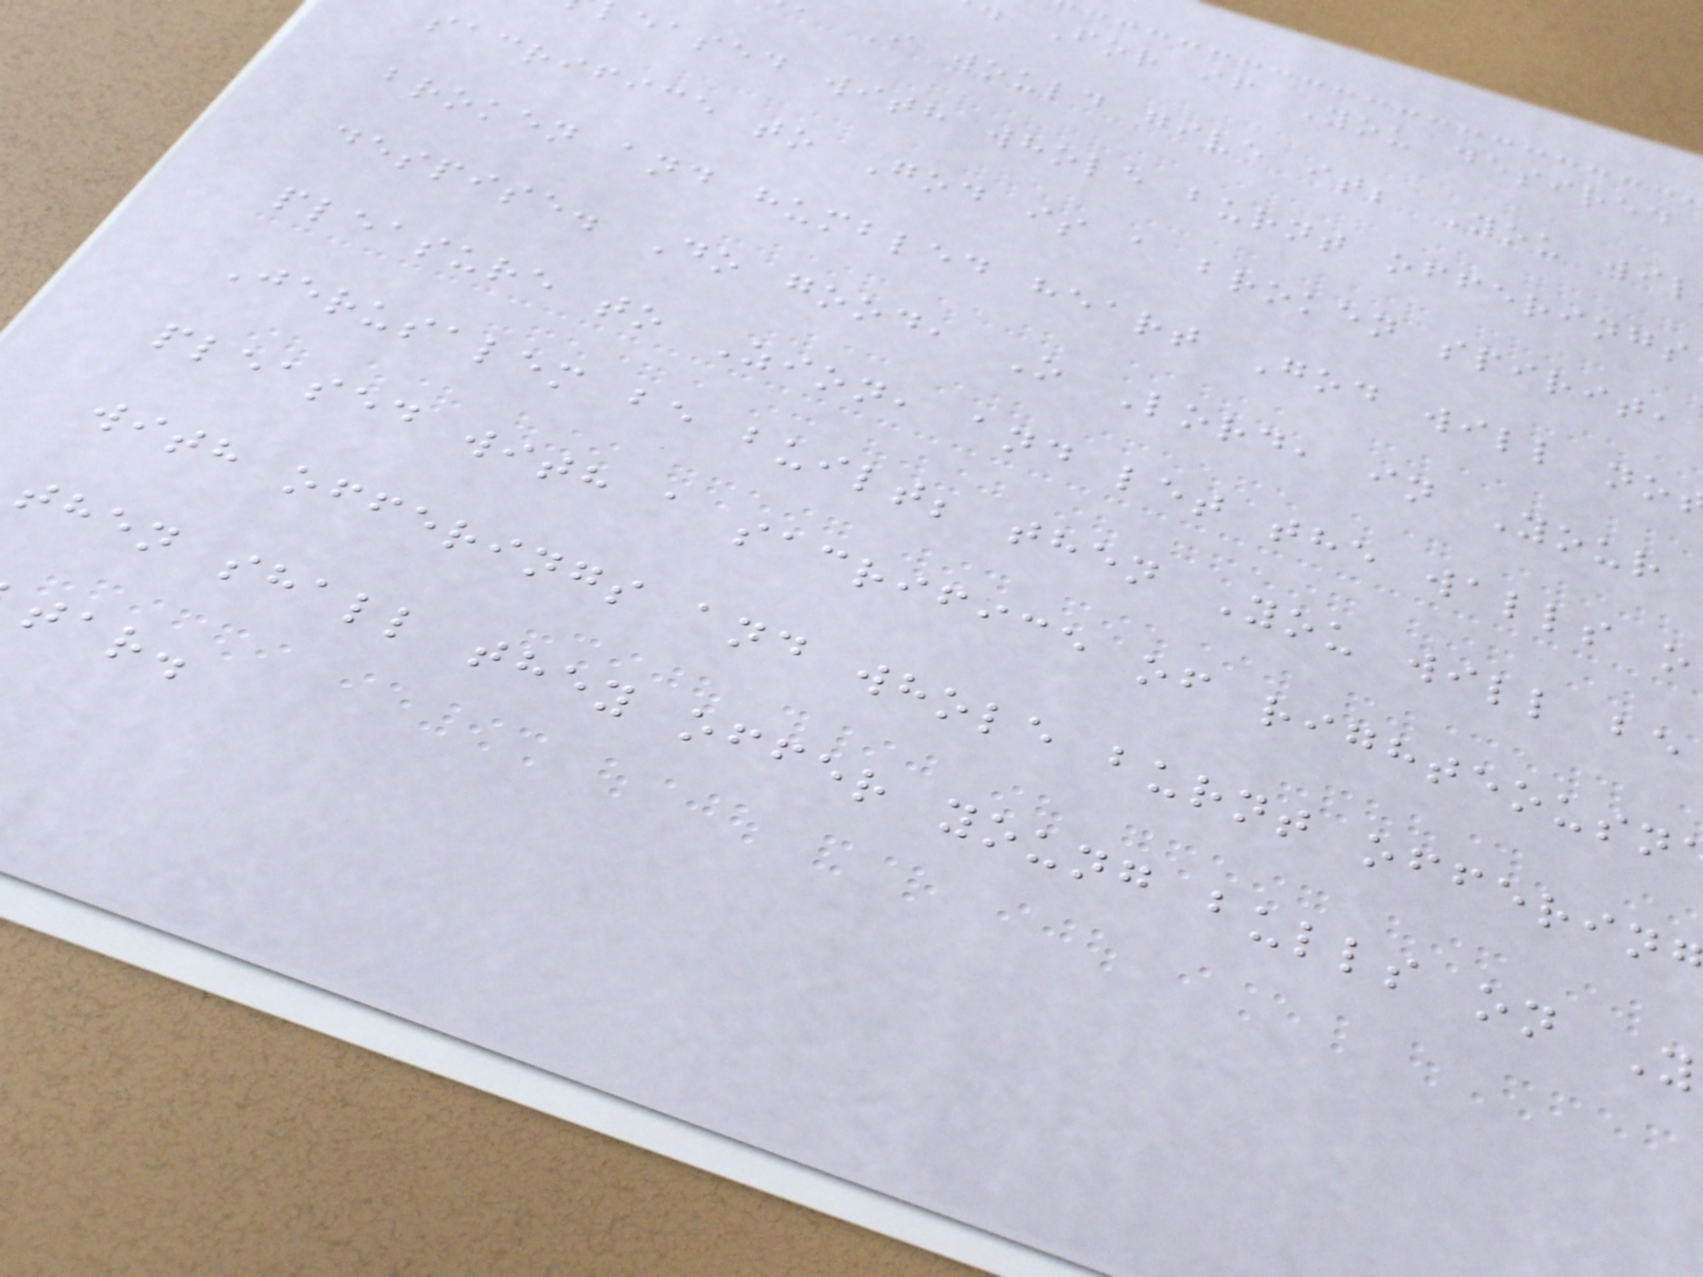For if You desired
I would give it; You wil
eased with whole burnt offerings
sacrifice to God is a broken spirit,
broken and humbled heart God will no
despise. Do good, O Lord, in Your
pleasure to Zion, and let the walls o
Jerusalem be built; then You will be
pleased with a sacrifice of righteousn
with offerings and whole burnt offerin
then shall they offer young bulls on Y
tar.
